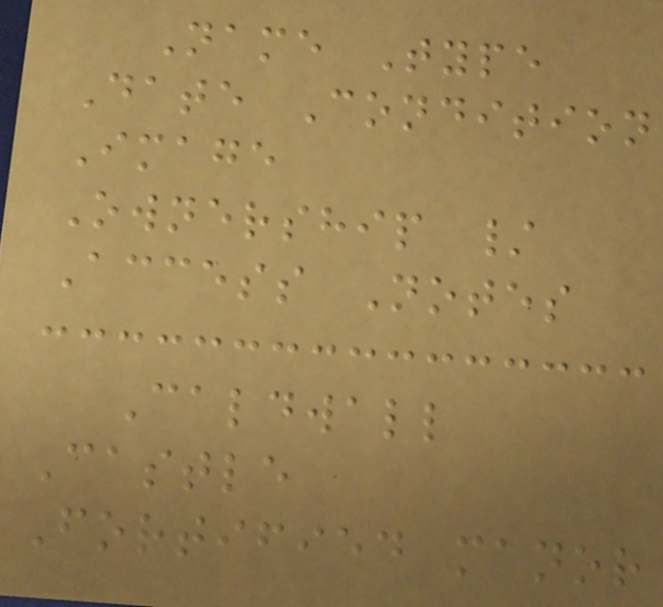Name Type
Date Condition
Image
Ownership /
Access Notes
Caldwall
Castle
Fortified manor
